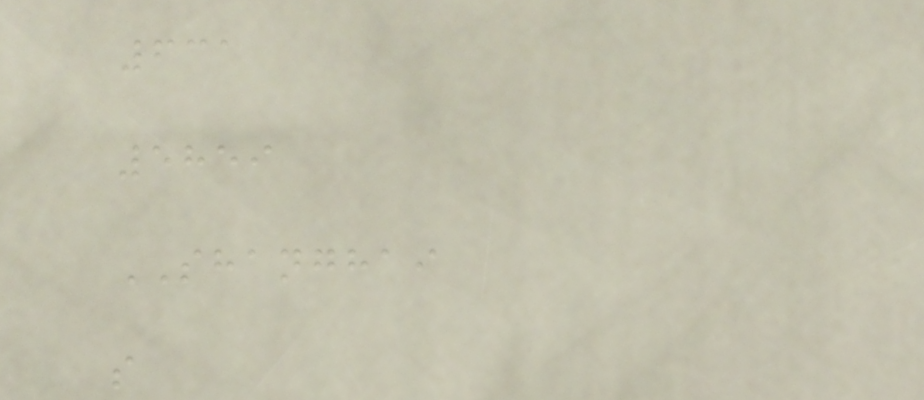631
5859
SHANGHAI
s
